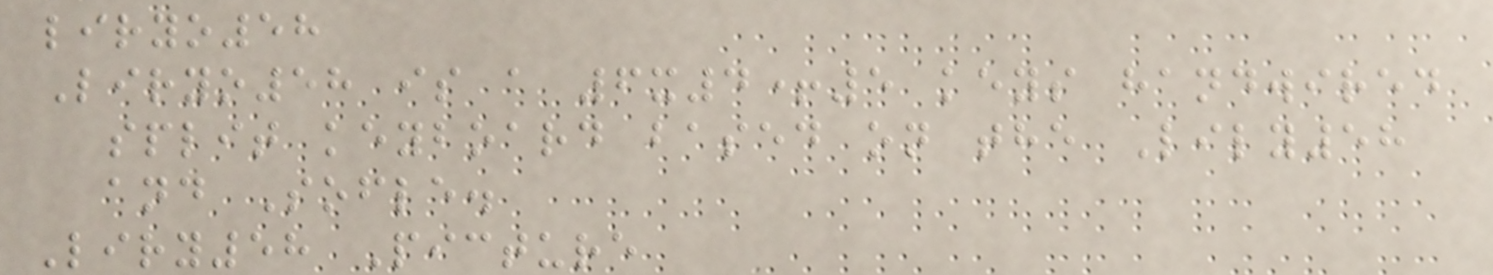liryo58
Liryo58 is a 6x4+5 keys handwired
split keyboard based on the Lily58
and Sofle.
Liry58 Picture
